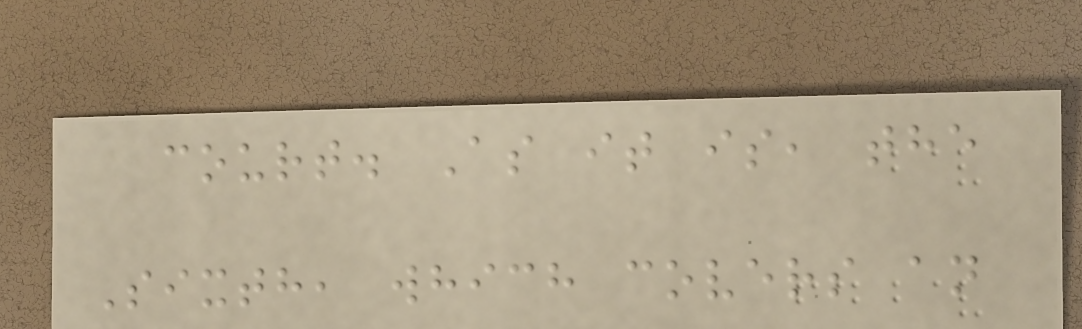court. As it is, the
Sixth, which covers an
